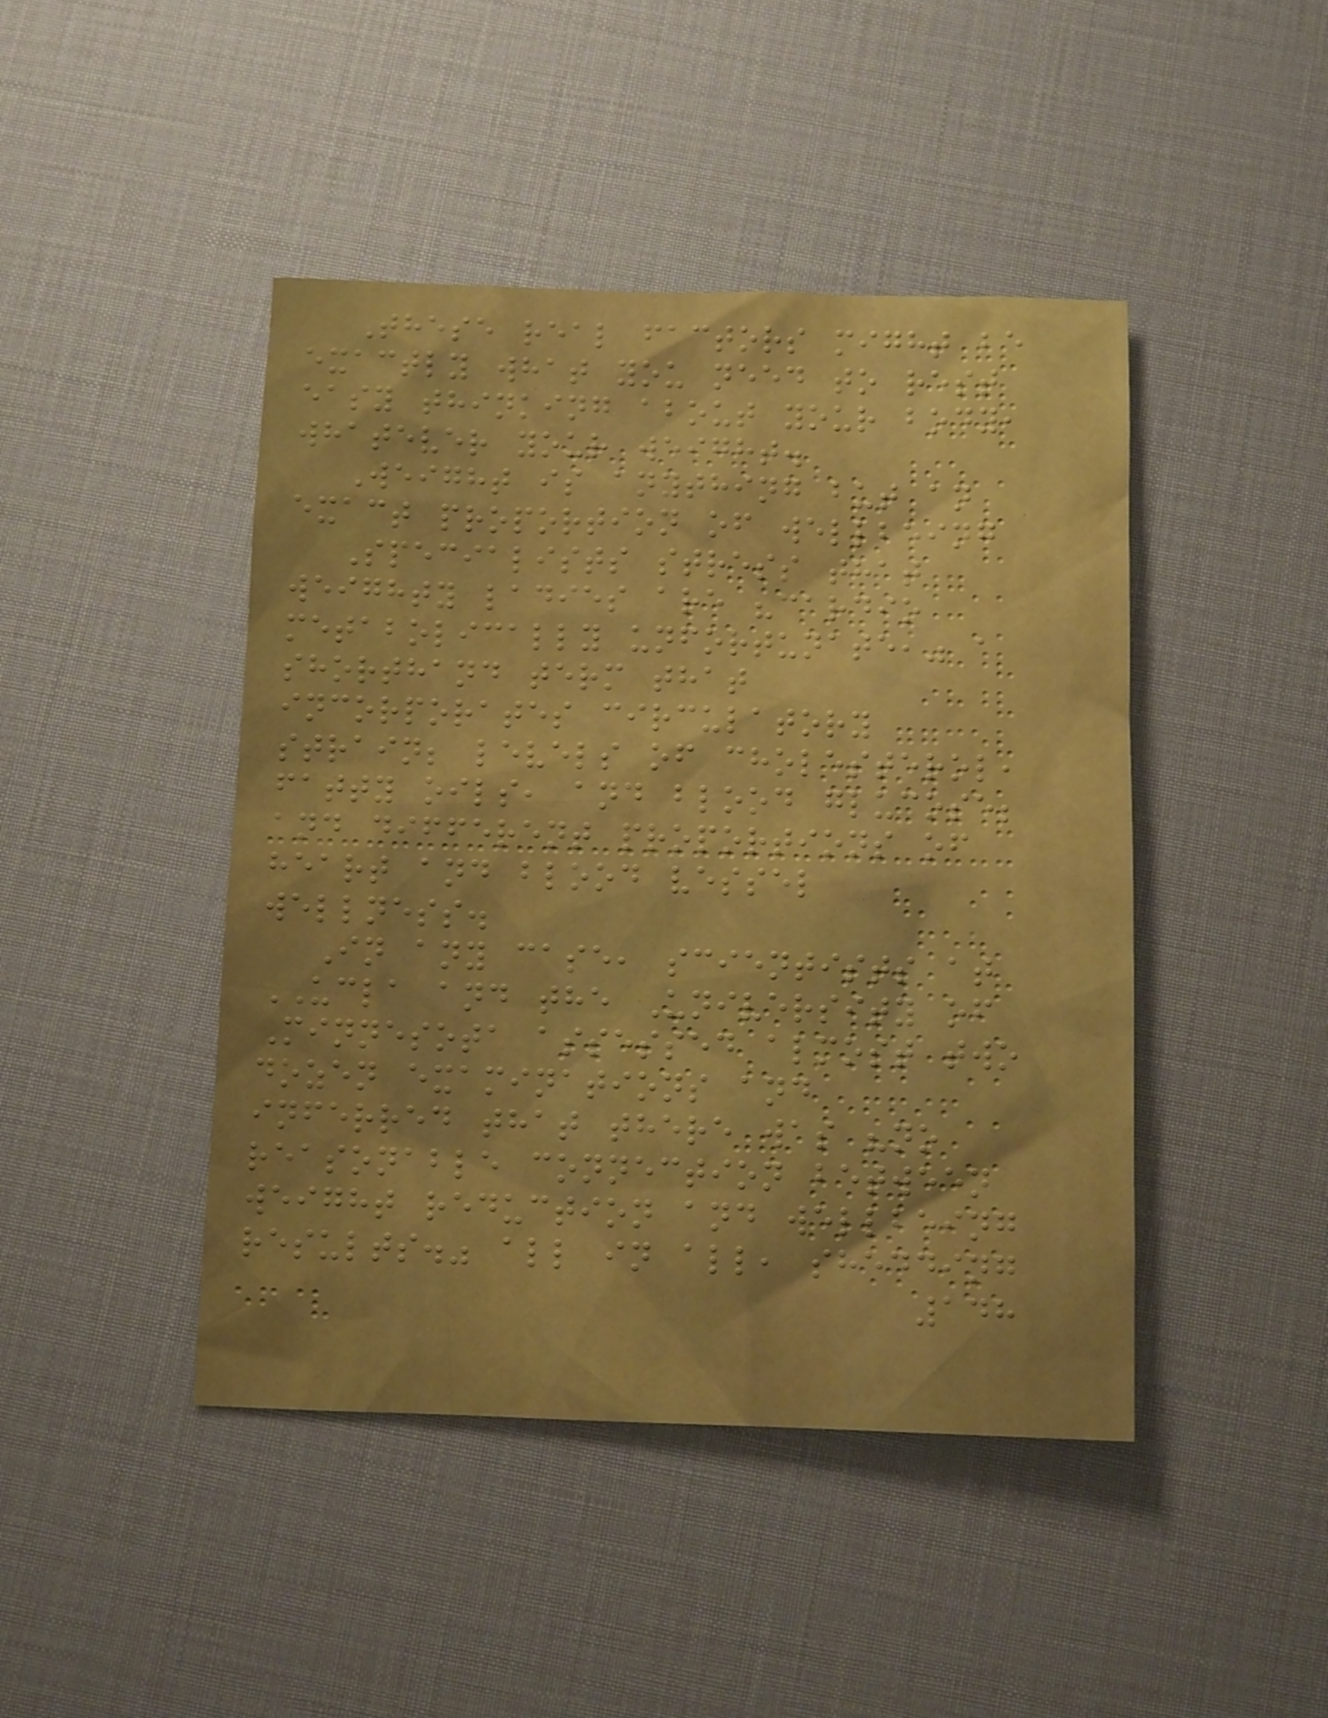These real factors might be
exactly what you need to rest
easy thinking about your body,
whatever your weight.
Weight is anything but an
exact proportion of wellbeing
Specialists stress that
weighty ladies are "cardio
metabolically unfortunate," a
shorthand term that
incorporates circulatory
strain; levels of cholesterol,
fatty oils, and blood glucose;
and different proportions of
heart and blood vessel
wellness.
In any case, scientists at
UCLA and the University of
Minnesota assessed almost two
dozen examinations and
inferred that there was "no
reasonable connection between
weight reduction and wellbeing
results." all in all, shedding
148
